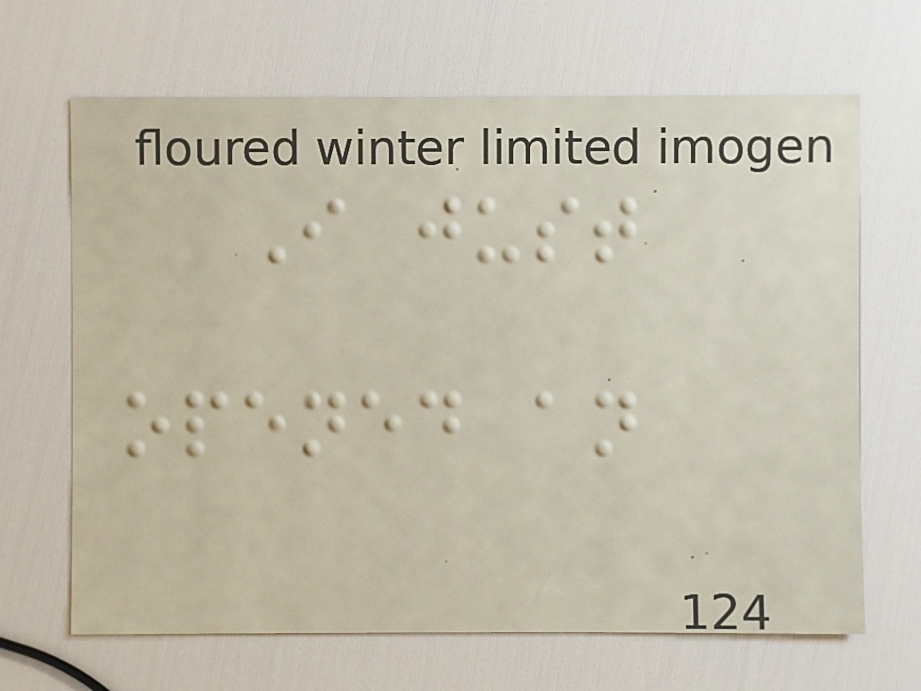I just
opened an
